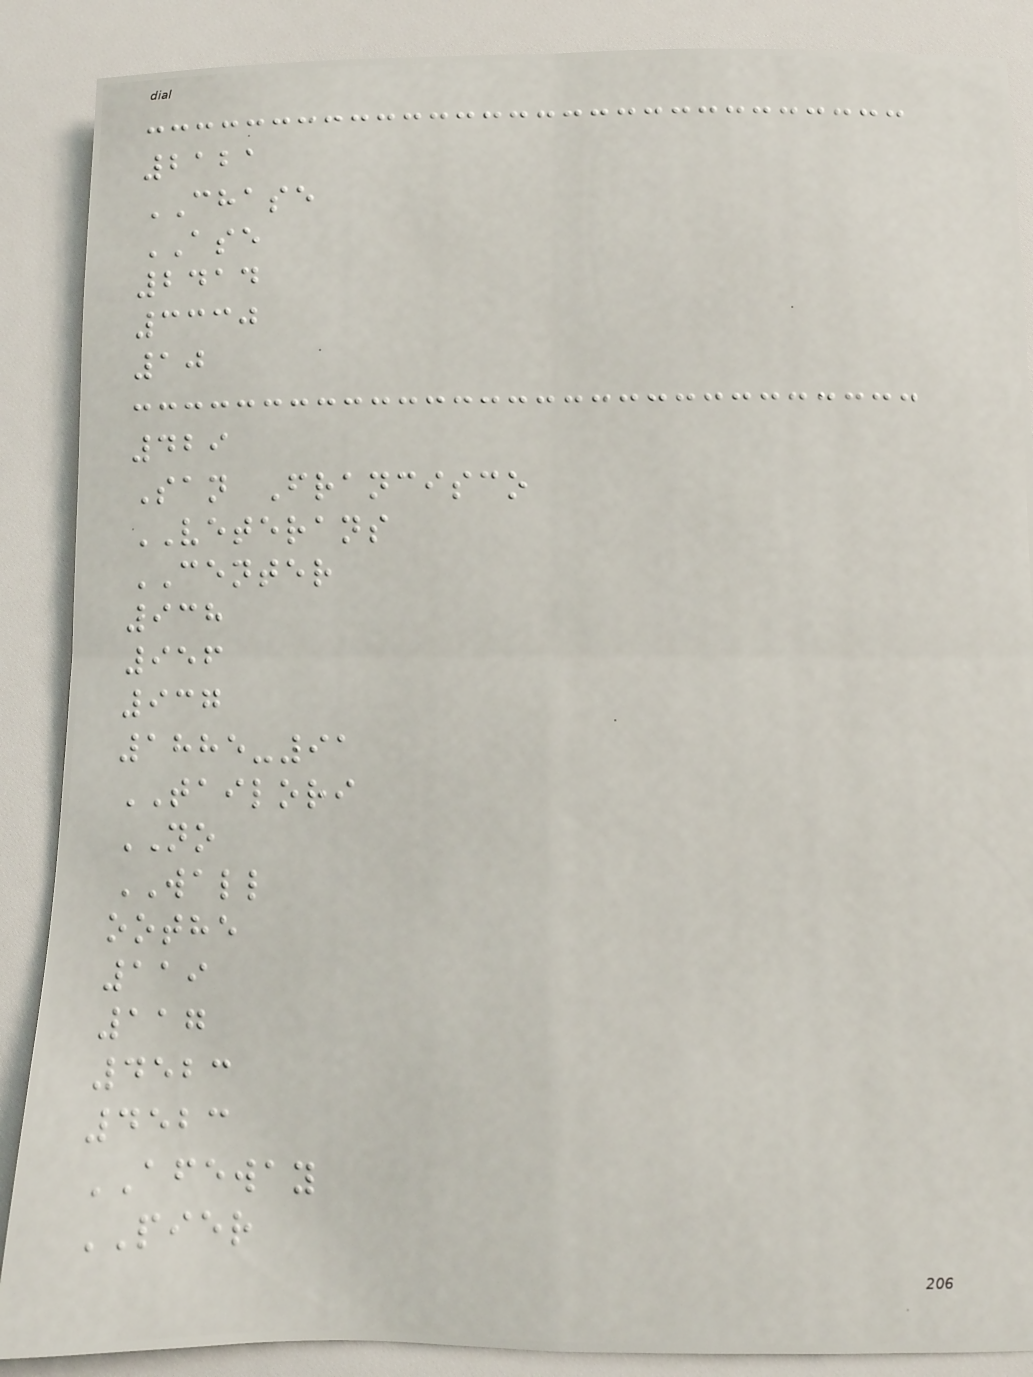2121
CHASE
ASE
2414
3330
10
429
San Francisco
VETERANS
CENTER
938
956
937
1885-91
TAILORI
NO
WALL
oothe
119
117
4523
4523
AFEWAY
PIER
